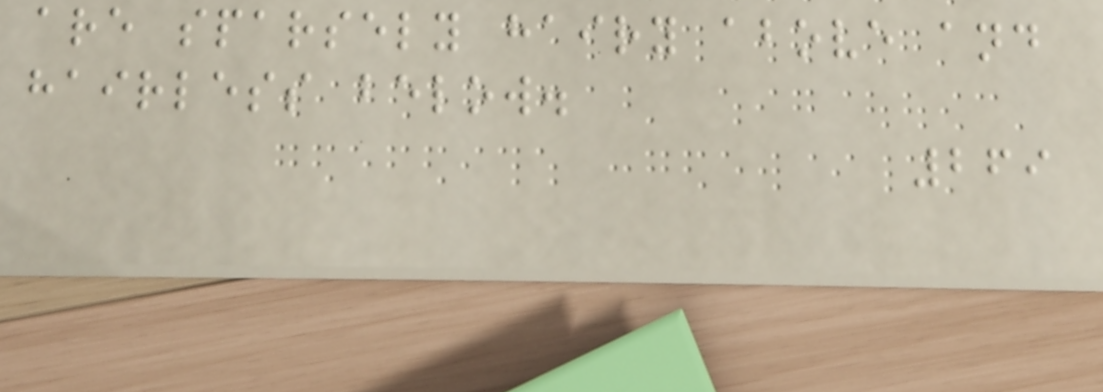are sparsely hairy above and
hairless below.
269
